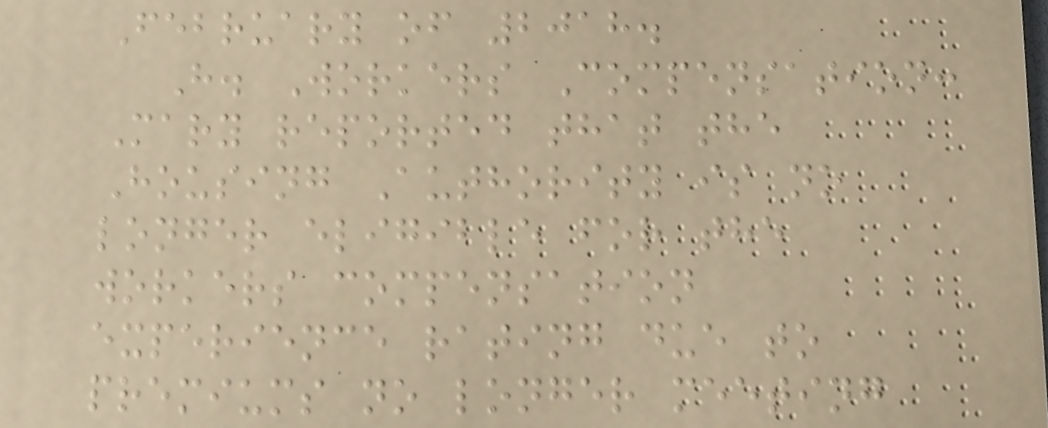February of 2018.
H. Workers Compensation:
Mary reported that the
Housing Authority is no
longer eligible for the
workers compensation
experience rating due to
premiums no longer meeting
